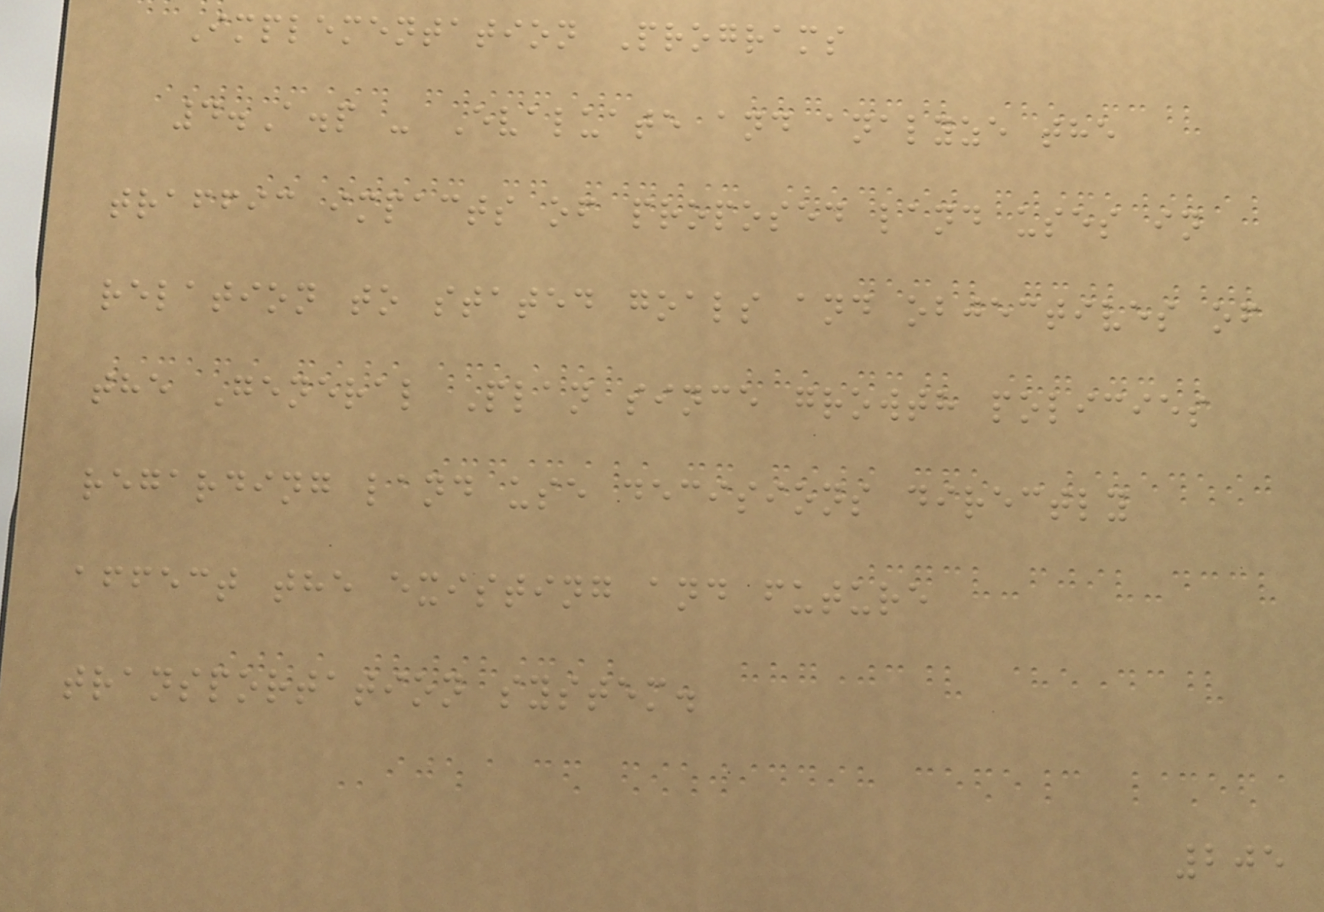Implementation Programs
4.A.p - Evaluate and analyze the
traffic impacts of proposed land uses in
relation to stated goals and objectives of
the General Plan since growth policies
regarding land use decisions directly
affect the existing and future
transportation system.
205
